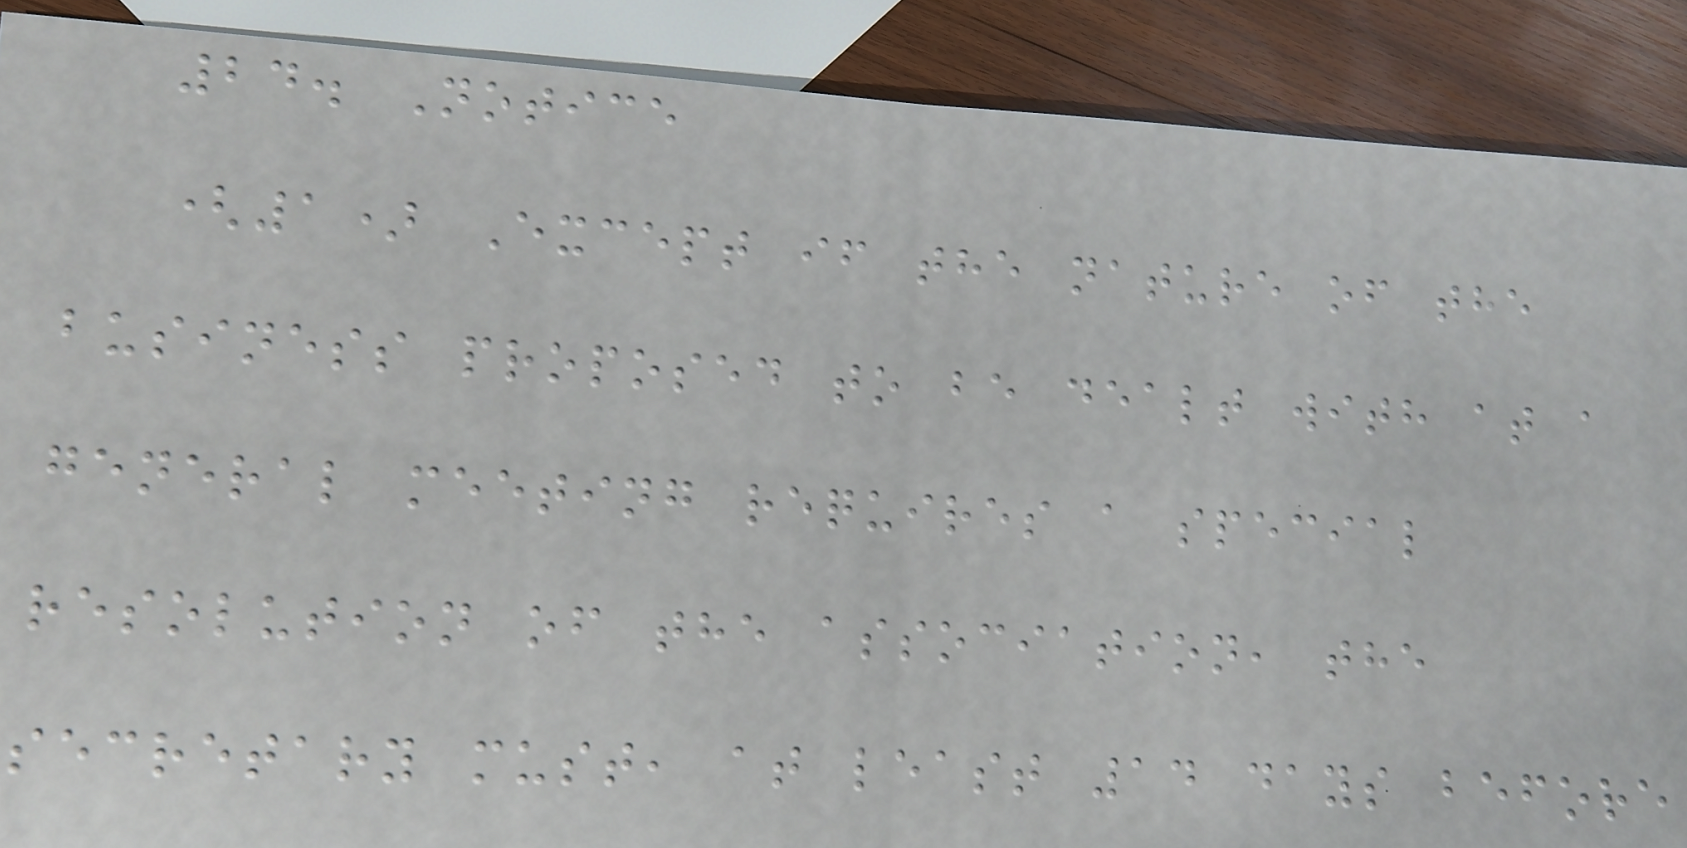24. Notice
(1) Except if the nature of the
business proposed to be dealt with at a
general meeting requires a special
resolution of the association, the
secretary must, at least 14 days before
